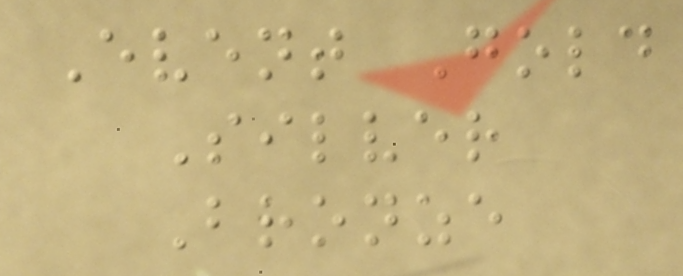Event Gold
Silver
Bronze
